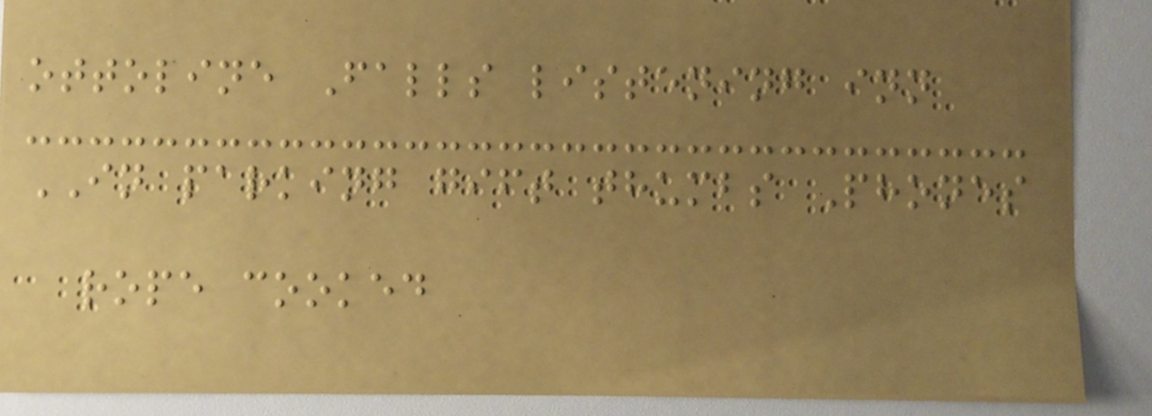ottoline Falls listening inn
IN parking gift thumbs Phones
rope cooked
